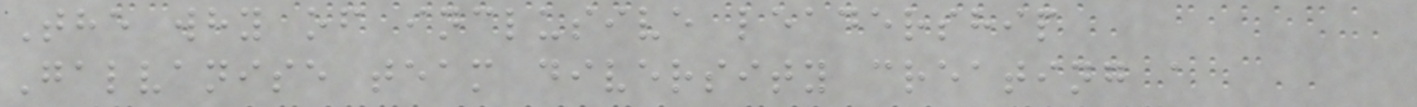The why of inclusive leadership
Galvanise team diversity creating a
